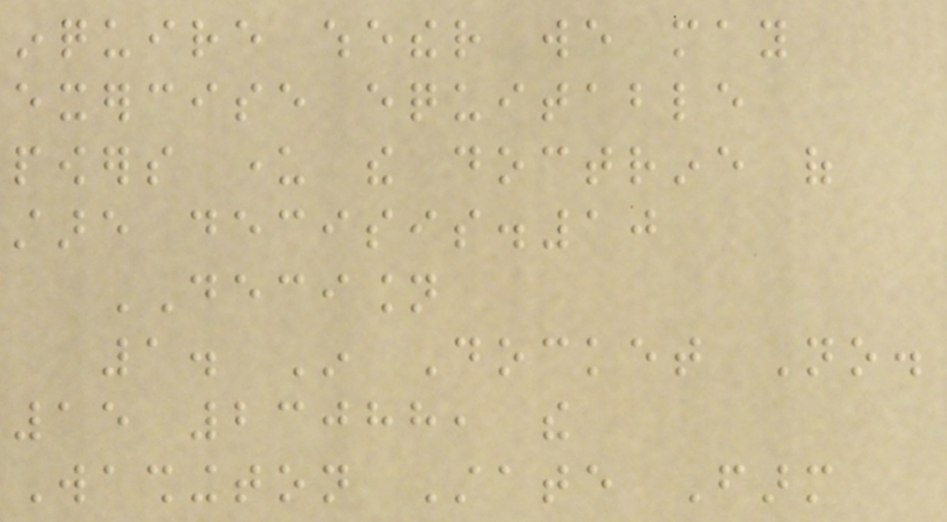inquire whether we may
exercise equitable
powers under the doctrine of
stare decisis.10
DECISION
1. In Docket No.
15 23088, the
Washington State Farm
